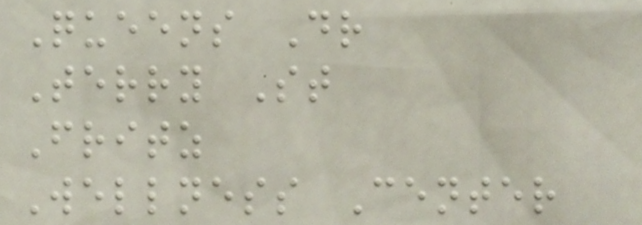Queens Dr
Terry St
Fritz
Wellness Center
